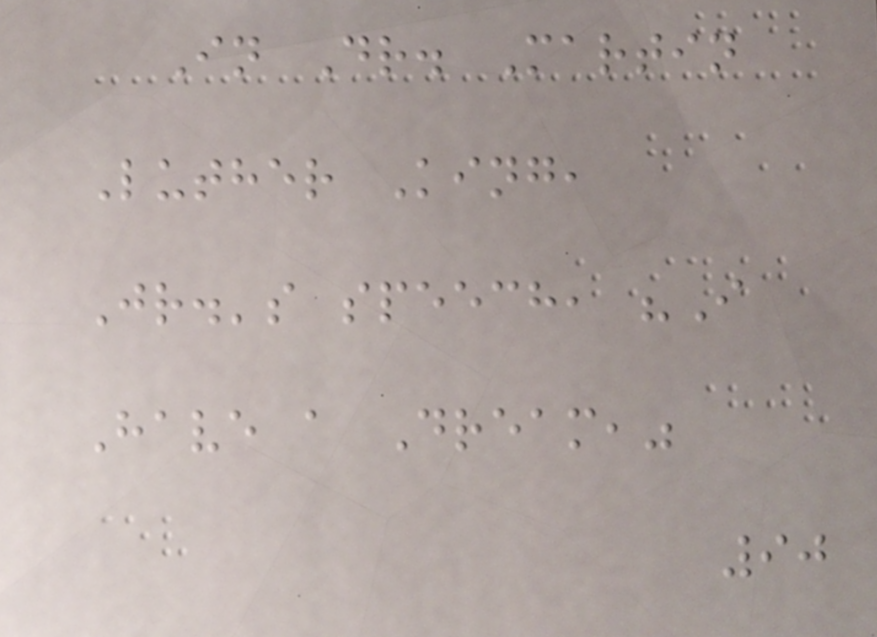In Dr. Martin
Luther King,
Jr.'s speech, "I
Have a Dream,"
90
